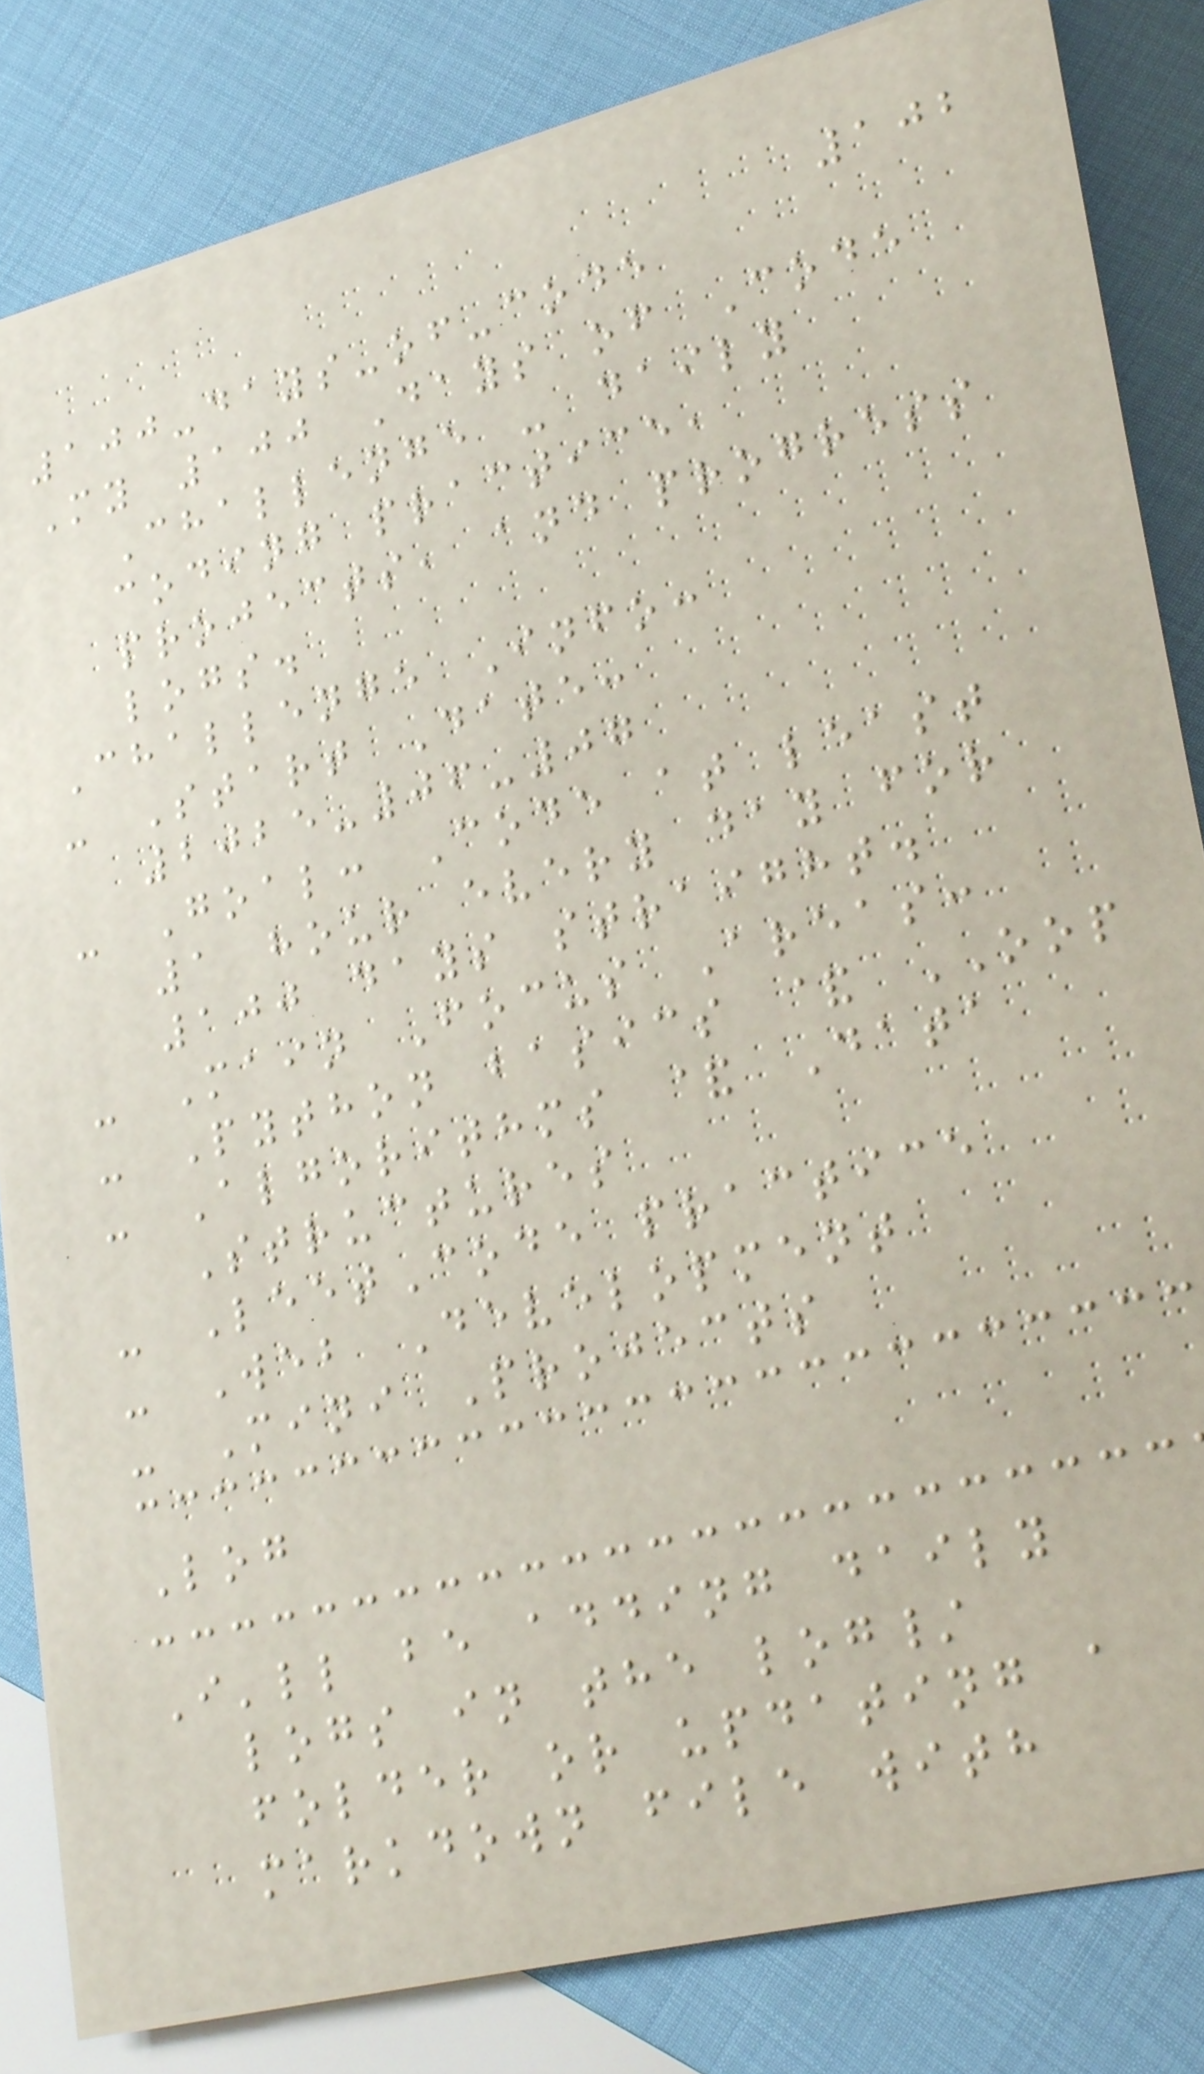102
100-days-of-code
My 100 Days of Code
Challenge - daily
coding practice,
projects, and progress
logs.
Challenge Info:
- Start Date:
2025-06-07
- Goal: Code at least
1 hour every day for
100 days straight.
- Main Focus Areas:
- Python basics & OOP
- Algorithms & Data
Structures
- LeetCode practice
- Web Development
- Mini Projects
Log
I'll be adding daily
logs in the log/
folder or updating a
markdown file with
